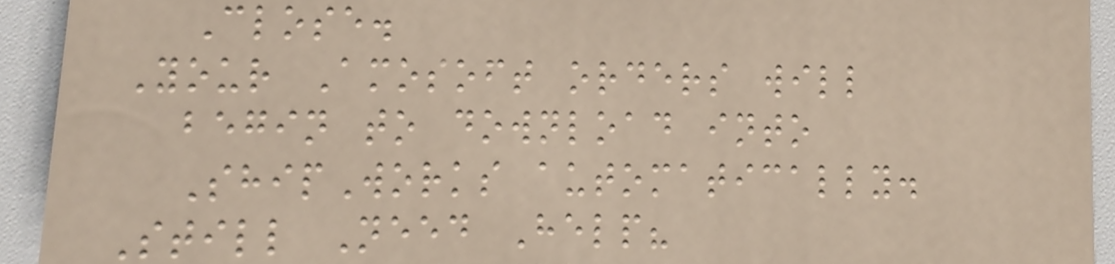Close.
Your Amosoft orders will
begin to download into
ShipWorks automatically.
Still Need Help?
